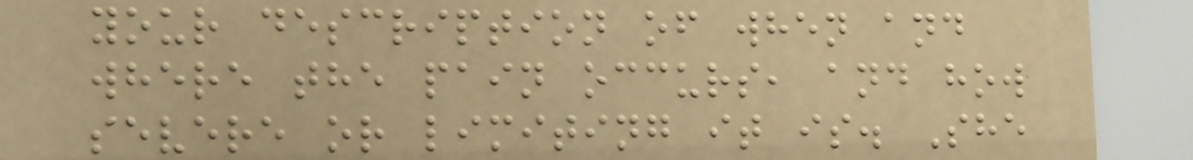your description of when and
where the pain occurs, and how
severe or limiting it is. She
